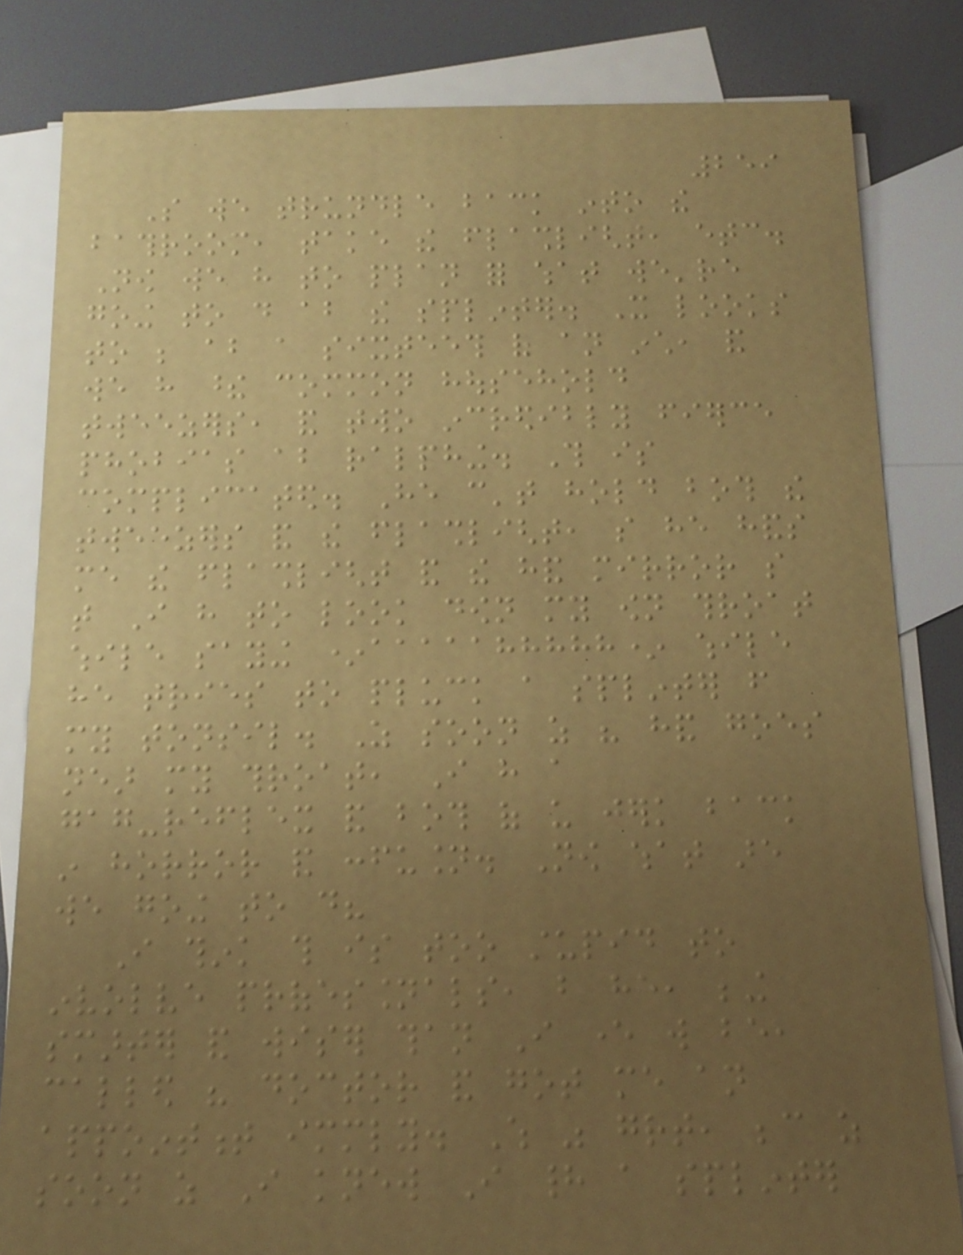259
So we trundle back into the
bathroom, take the flashlight, etc.
Now we have to plan for what we're
going to do about the splinter. It looks
to be about a sixteeth of an inch, and
we have these common household
tweezers, and two incredibly fierce
phobias about ralphing. This is
complicated. He can't hold both the
tweezers and the flashlight, so he hands
me the flashlight and the hand mirror so
that I have to look down my own throat
while saying *aaaaahhhhh* while
he tries to pluck a splinter from
my tonsil. As soon as his hand goes
near my throat, I have a
gag-reflex and both of us jerk back
in horror and confusion. Now what are
we going to do?
I think this is too stupid to
involve professionals, but he, being
smarter and wiser than I ever will be,
called his doctor and got me an
appointment immediately. Which was great, because as
soon as I knew I had a splinter
